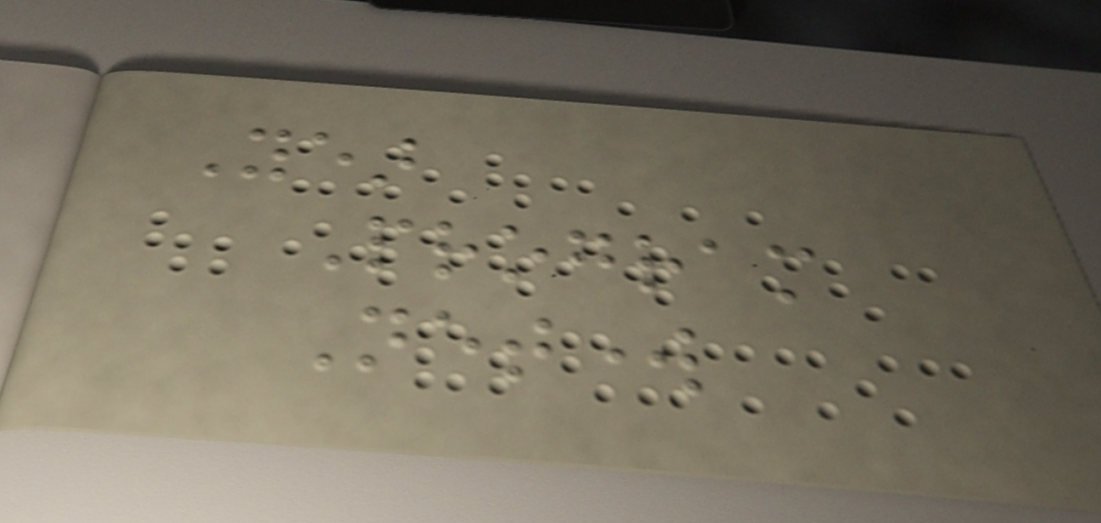Year
Program
Network
